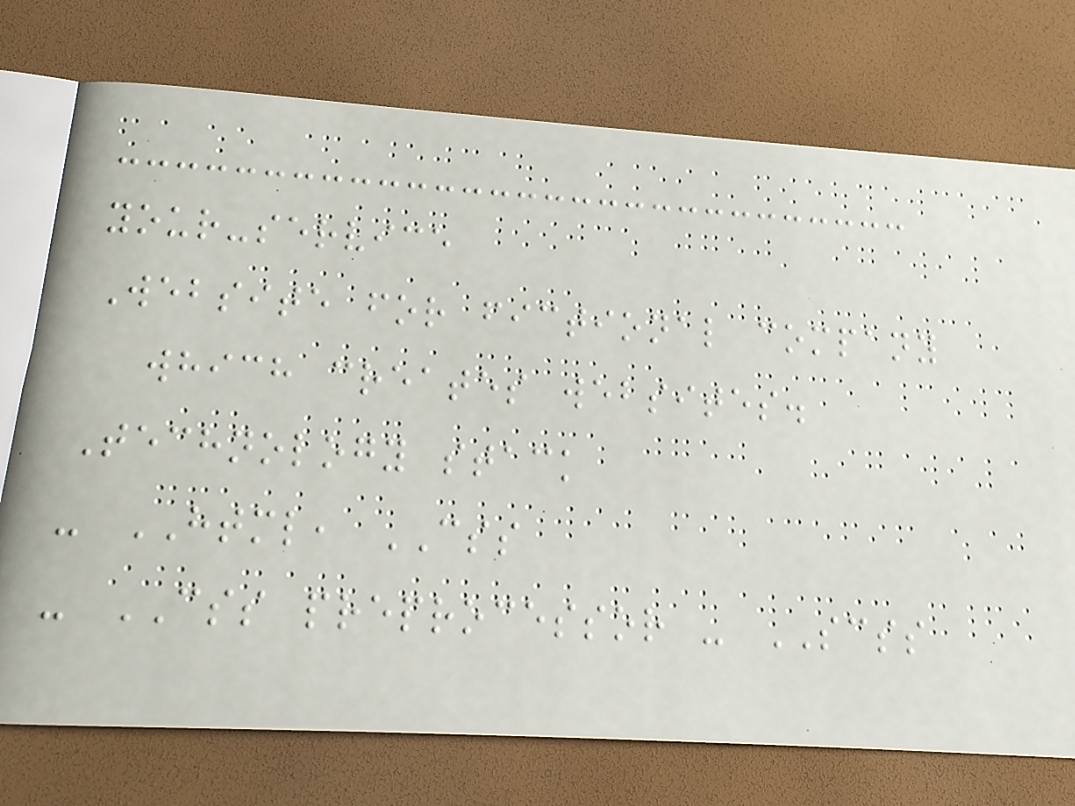your-service
Website for fictional company
which creates websites.
Technology stack
- HTML, CSS
- CSS preprocessor - SCSS
